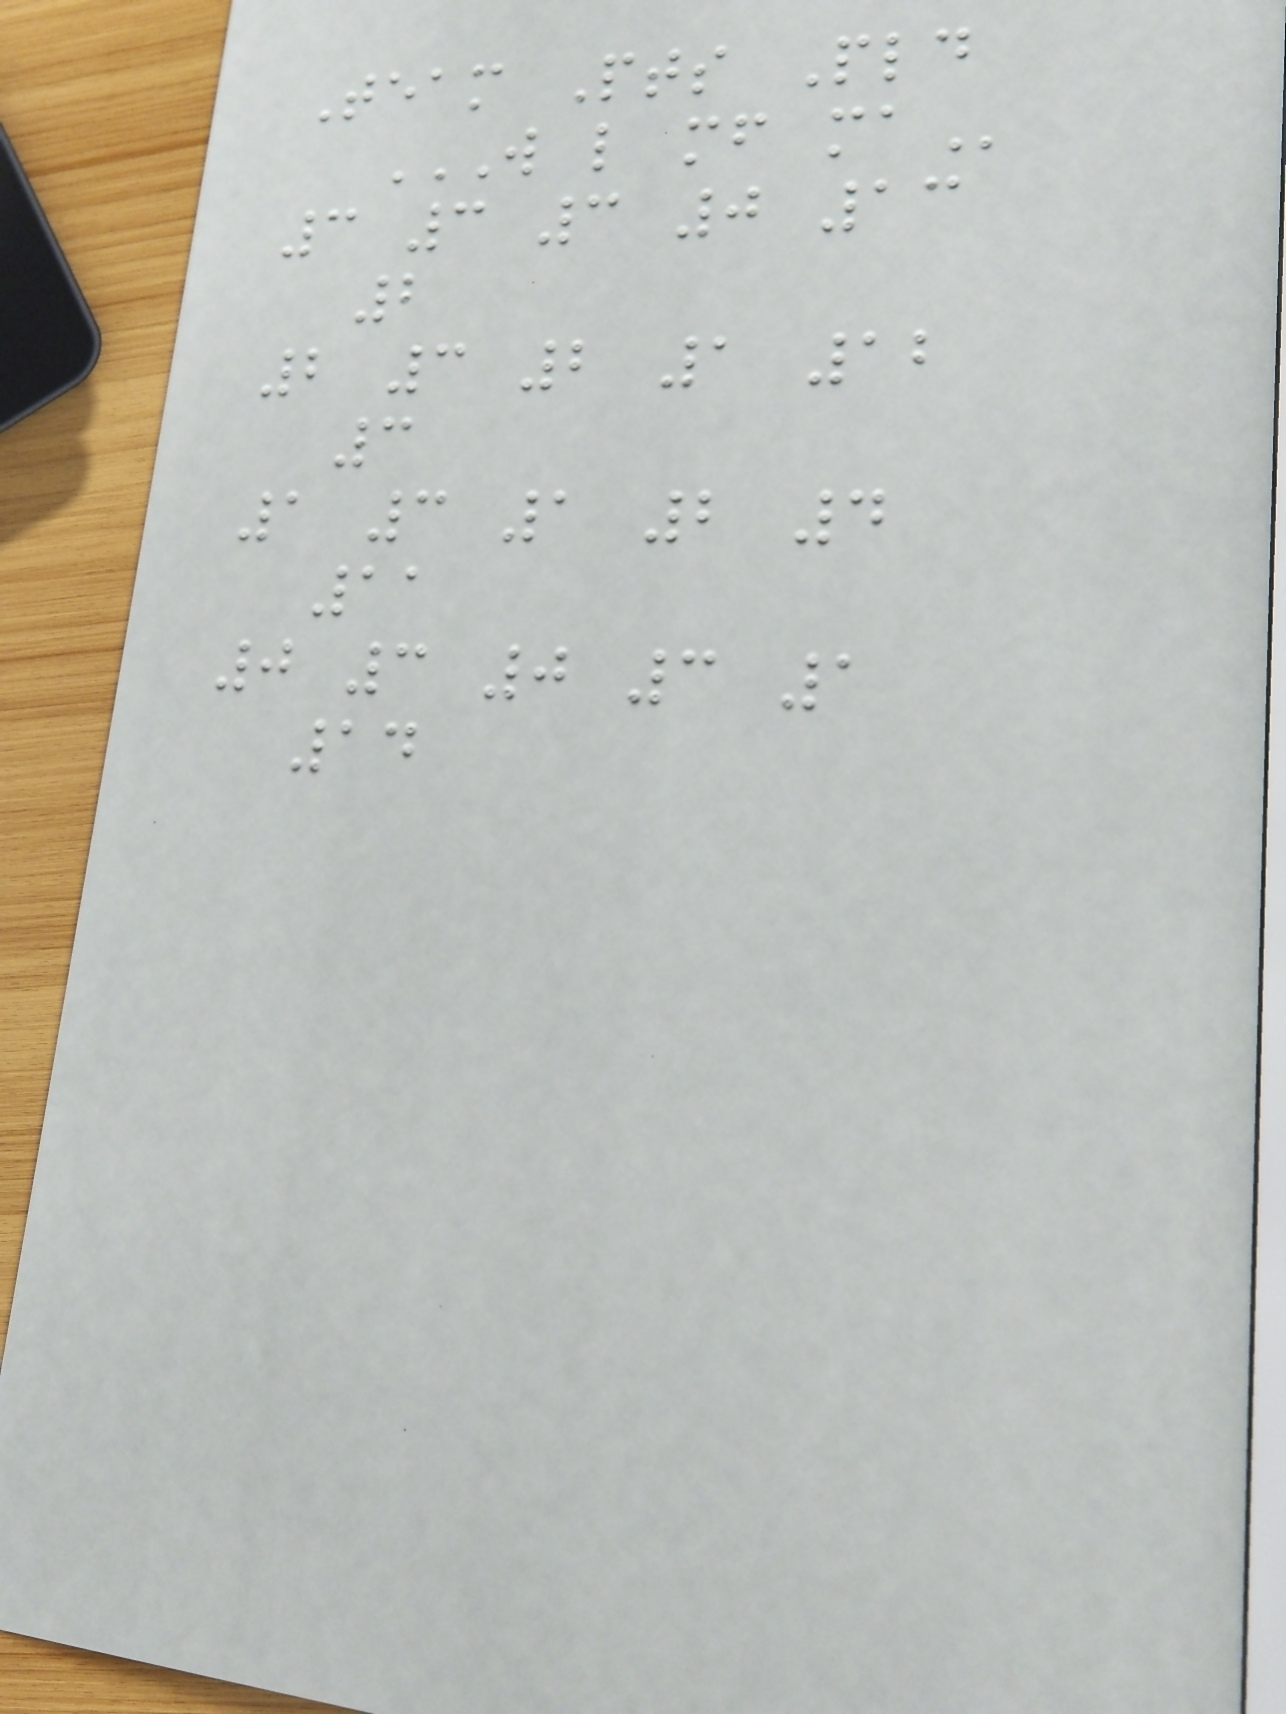Team Pts Pld
W L MF MA
3 3 3 0 13
2
2 3 2 1 12
3
1 3 1 2 4
11
0 3 0 3 1
14
